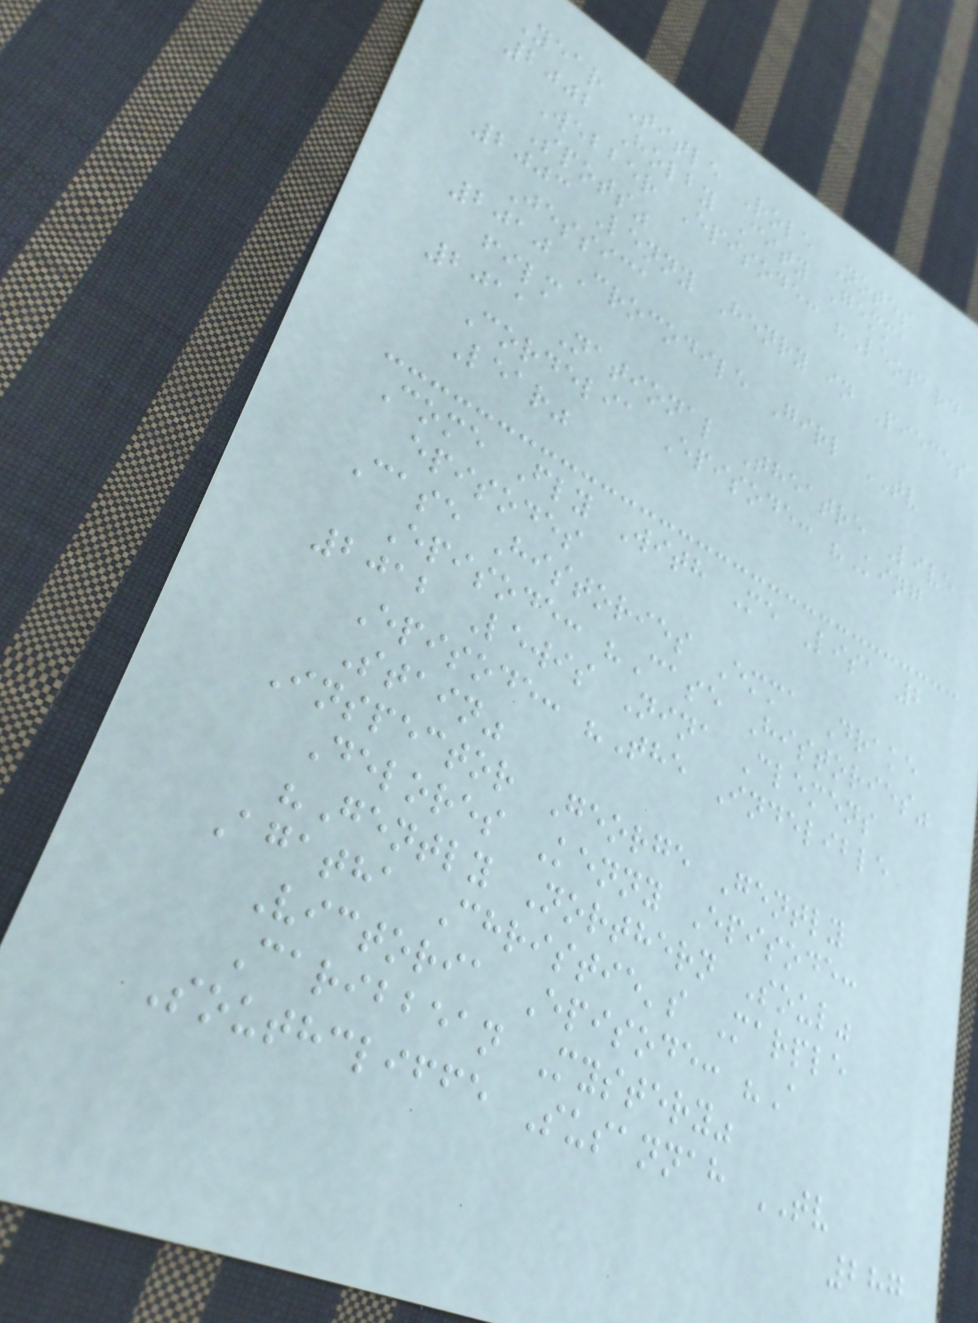Year Title Role Notes
2002 Holby City Gemma
Webber Episode: "Leopard
Spots"
2003 Lenny Henry in Pieces
Jessica
2010 Crocodile Girl TV
film
2011 National Theatre Live
Cordelia Episode: "King
Lear"
Come Fly With Me Lisa 2
episodes
Case Histories Emma Drake
Episode: "Case Histories"
2012 Lewis Nina Clemens
Episode: "The Indelible
Stain"
Inspector George Gently
Delores Kenny Episode:
"Gently Northern Soul"
Agatha Christie's Marple
Victoria Episode: "A
Caribbean Mystery"
Southcliffe Susannah TV
287
